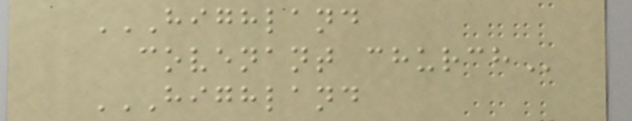HIGHLAND
COVENANT CHURCH
HIGHLAND
